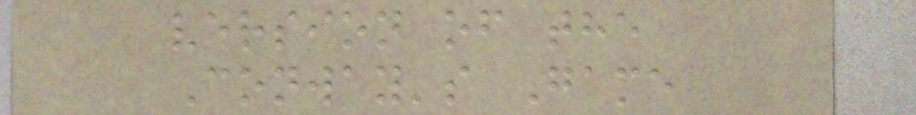version of the
Conway's Game
